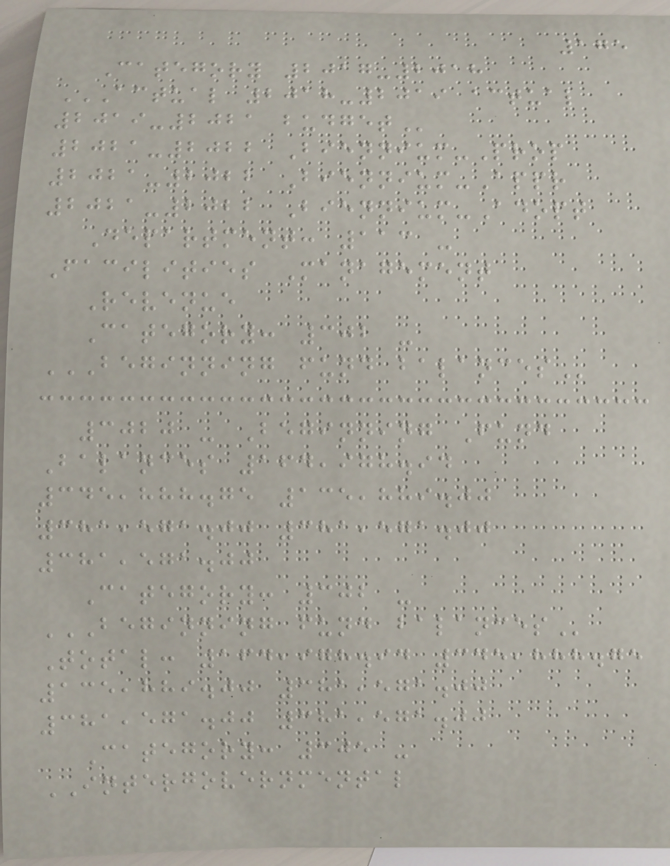175
Category 2017-2018
ACTUAL 2018-2019 ACTUAL
2019-2021 BUDGET
2021-2022 Biennium-Prop
2021-2022 Biennium-Appr
2021-2022 Biennium-Adopt
Department: 113 -
Facilities Management
Revenue
Category: 302 -
BEGINNING FUND BALANCES
3020 - Beginning Fund
Balances 164,978.94
345,888.75 135,889.00
381,571.00 381,571.00
381,571.00
Category: 302 -
BEGINNING FUND BALANCES
Total: 164,978.94 345,888.75
135,889.00 381,571.00
381,571.00 381,571.00
Category: 305 -
INTERGOVERNMENTAL
